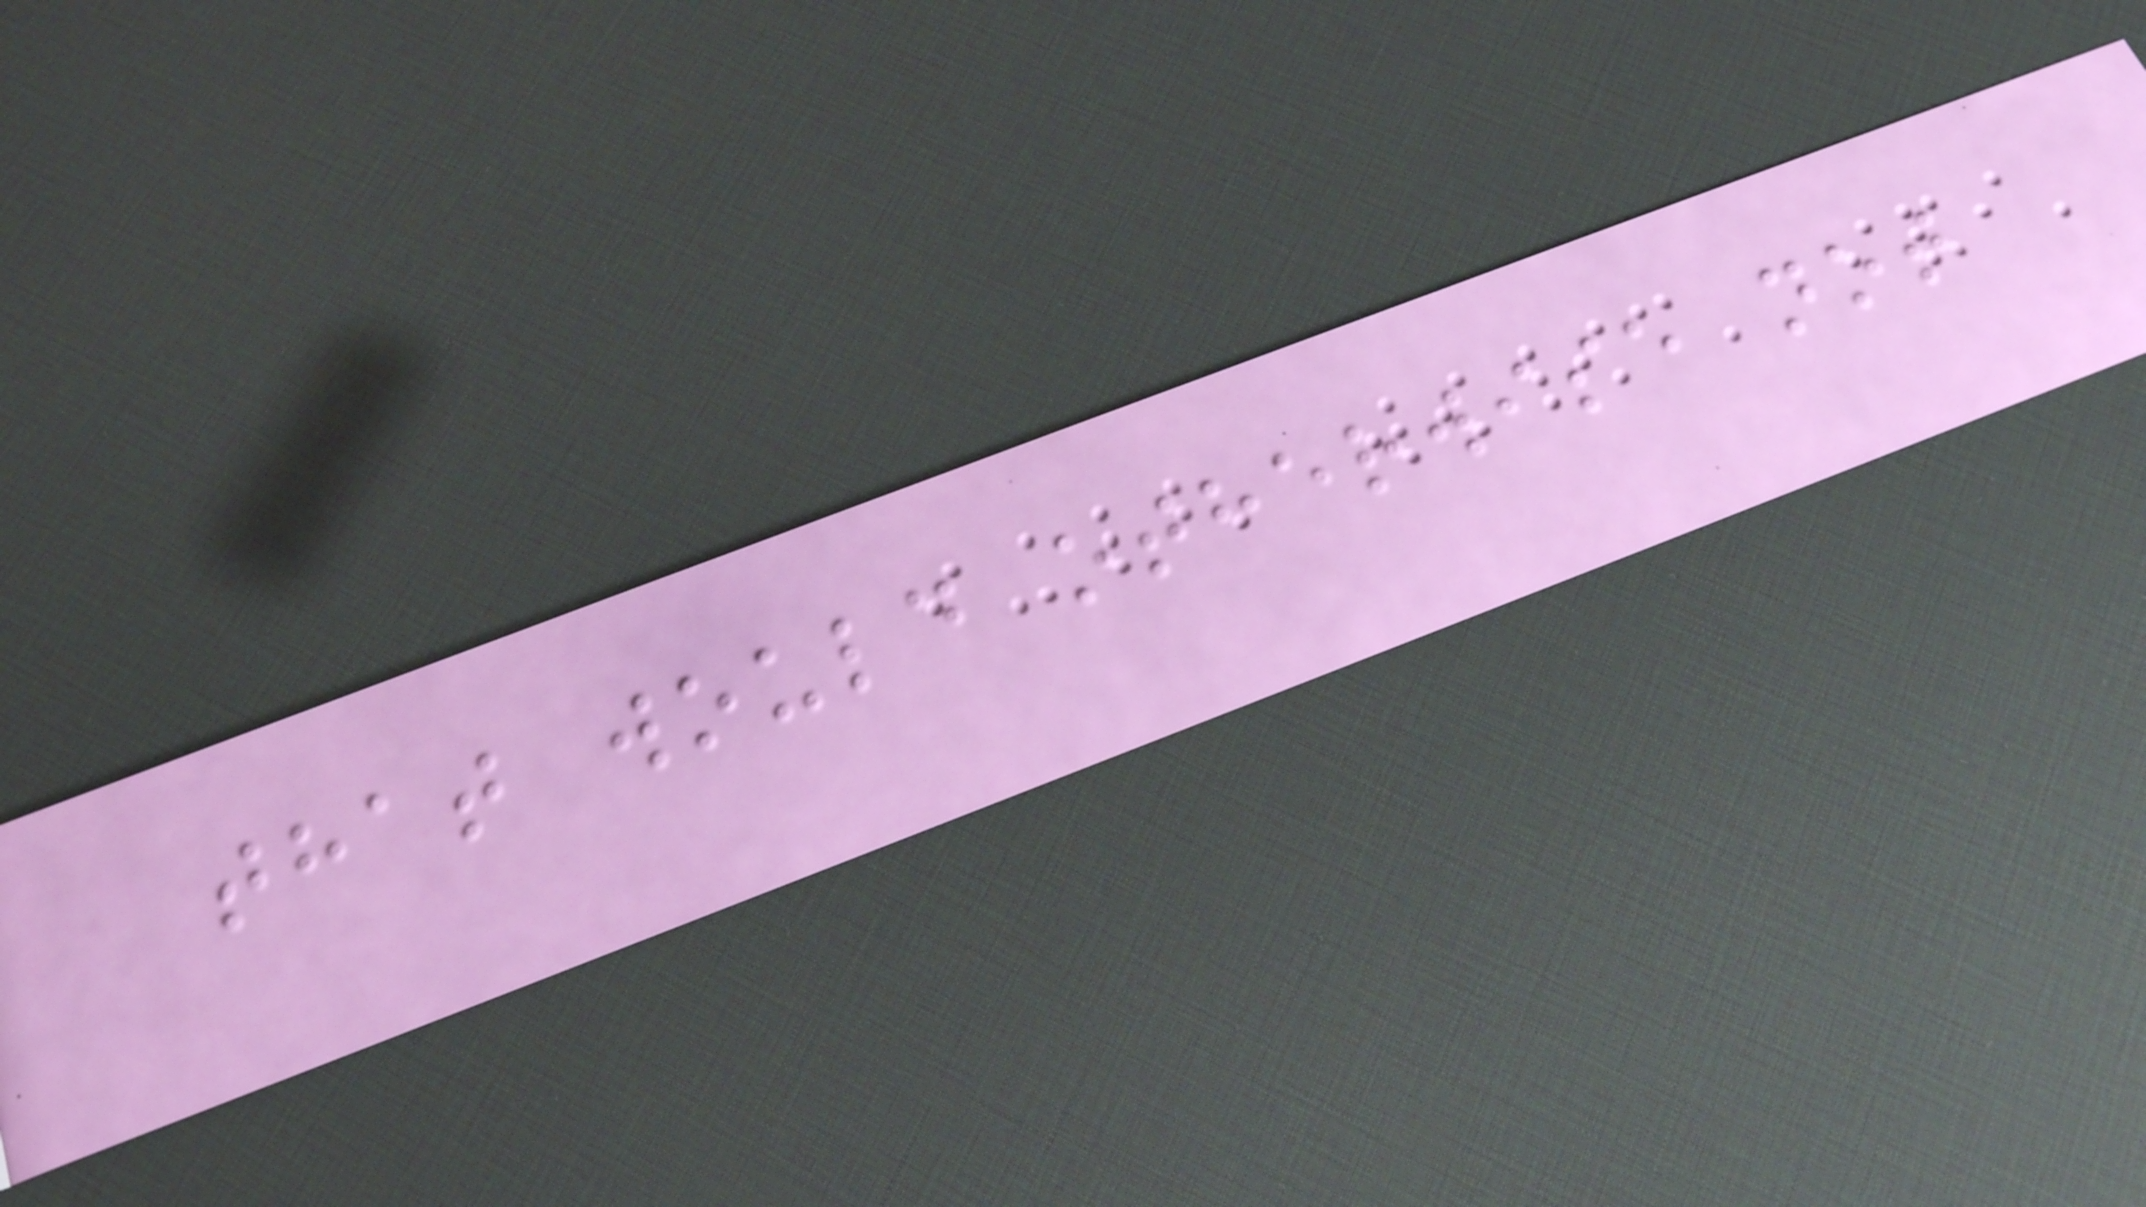that would otherwise not
